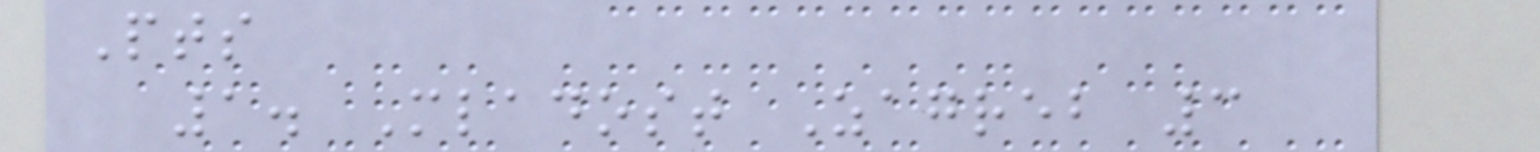Pts
1. Mladost Zagreb 3
